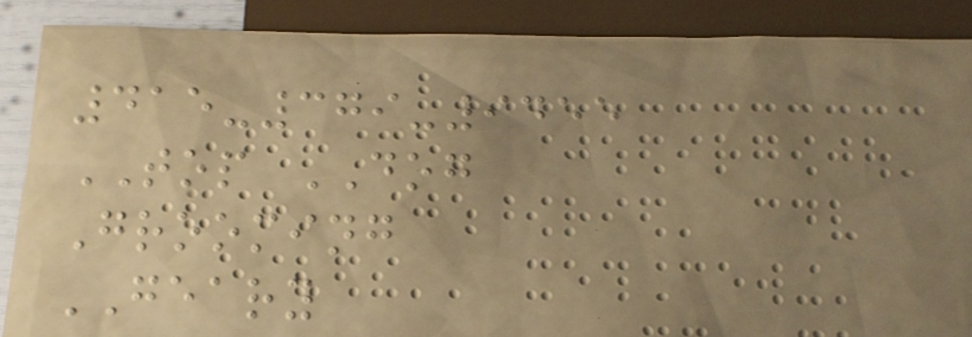415-379-9455
TOP DOG
Grooming
GEARY
